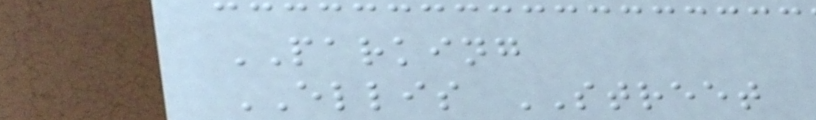PARKING
ELLIS STREET
